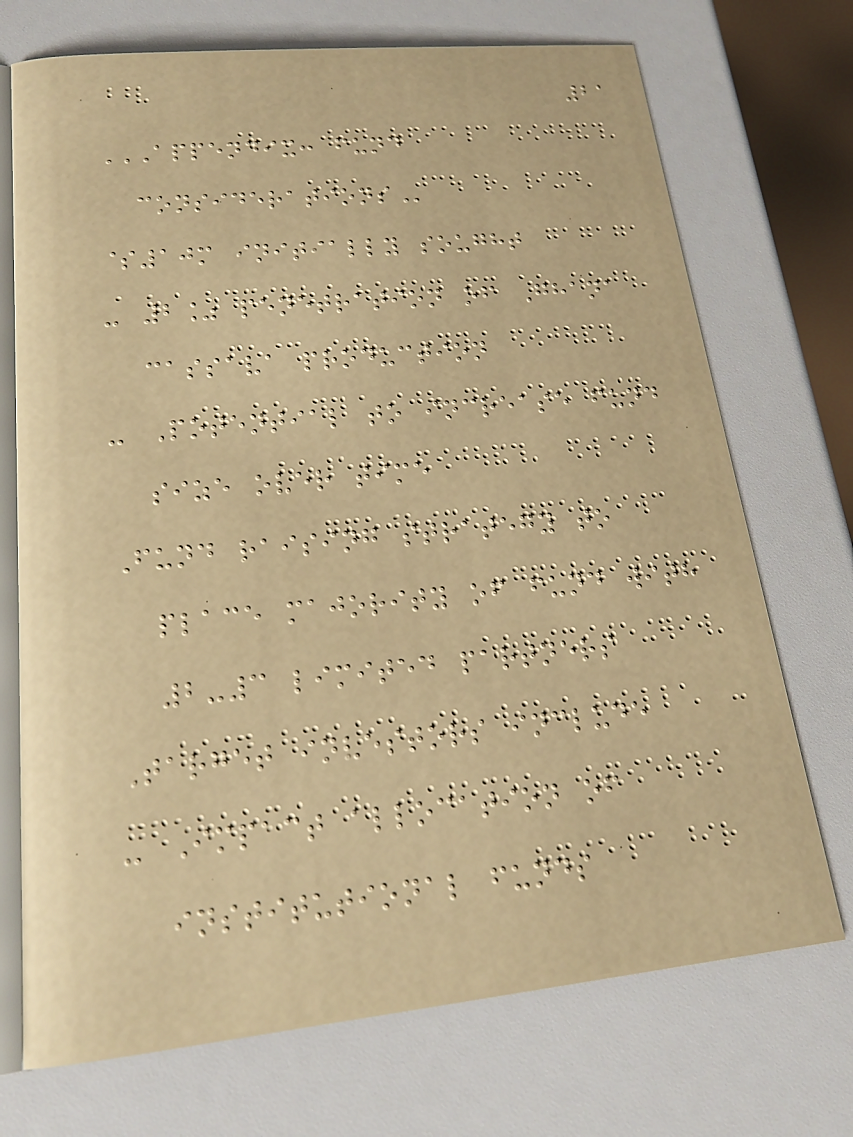21
APPENDIX: FUND
CONSIDERATIONS
$10m initially sought
- 2% penetration of Ghana
cassava production
- Potential to increase fund
size over time
Fund raising strategy to
place majority of fund with
2-3 limited partners
Target investors include
- Impact allocation of
institutional funds
